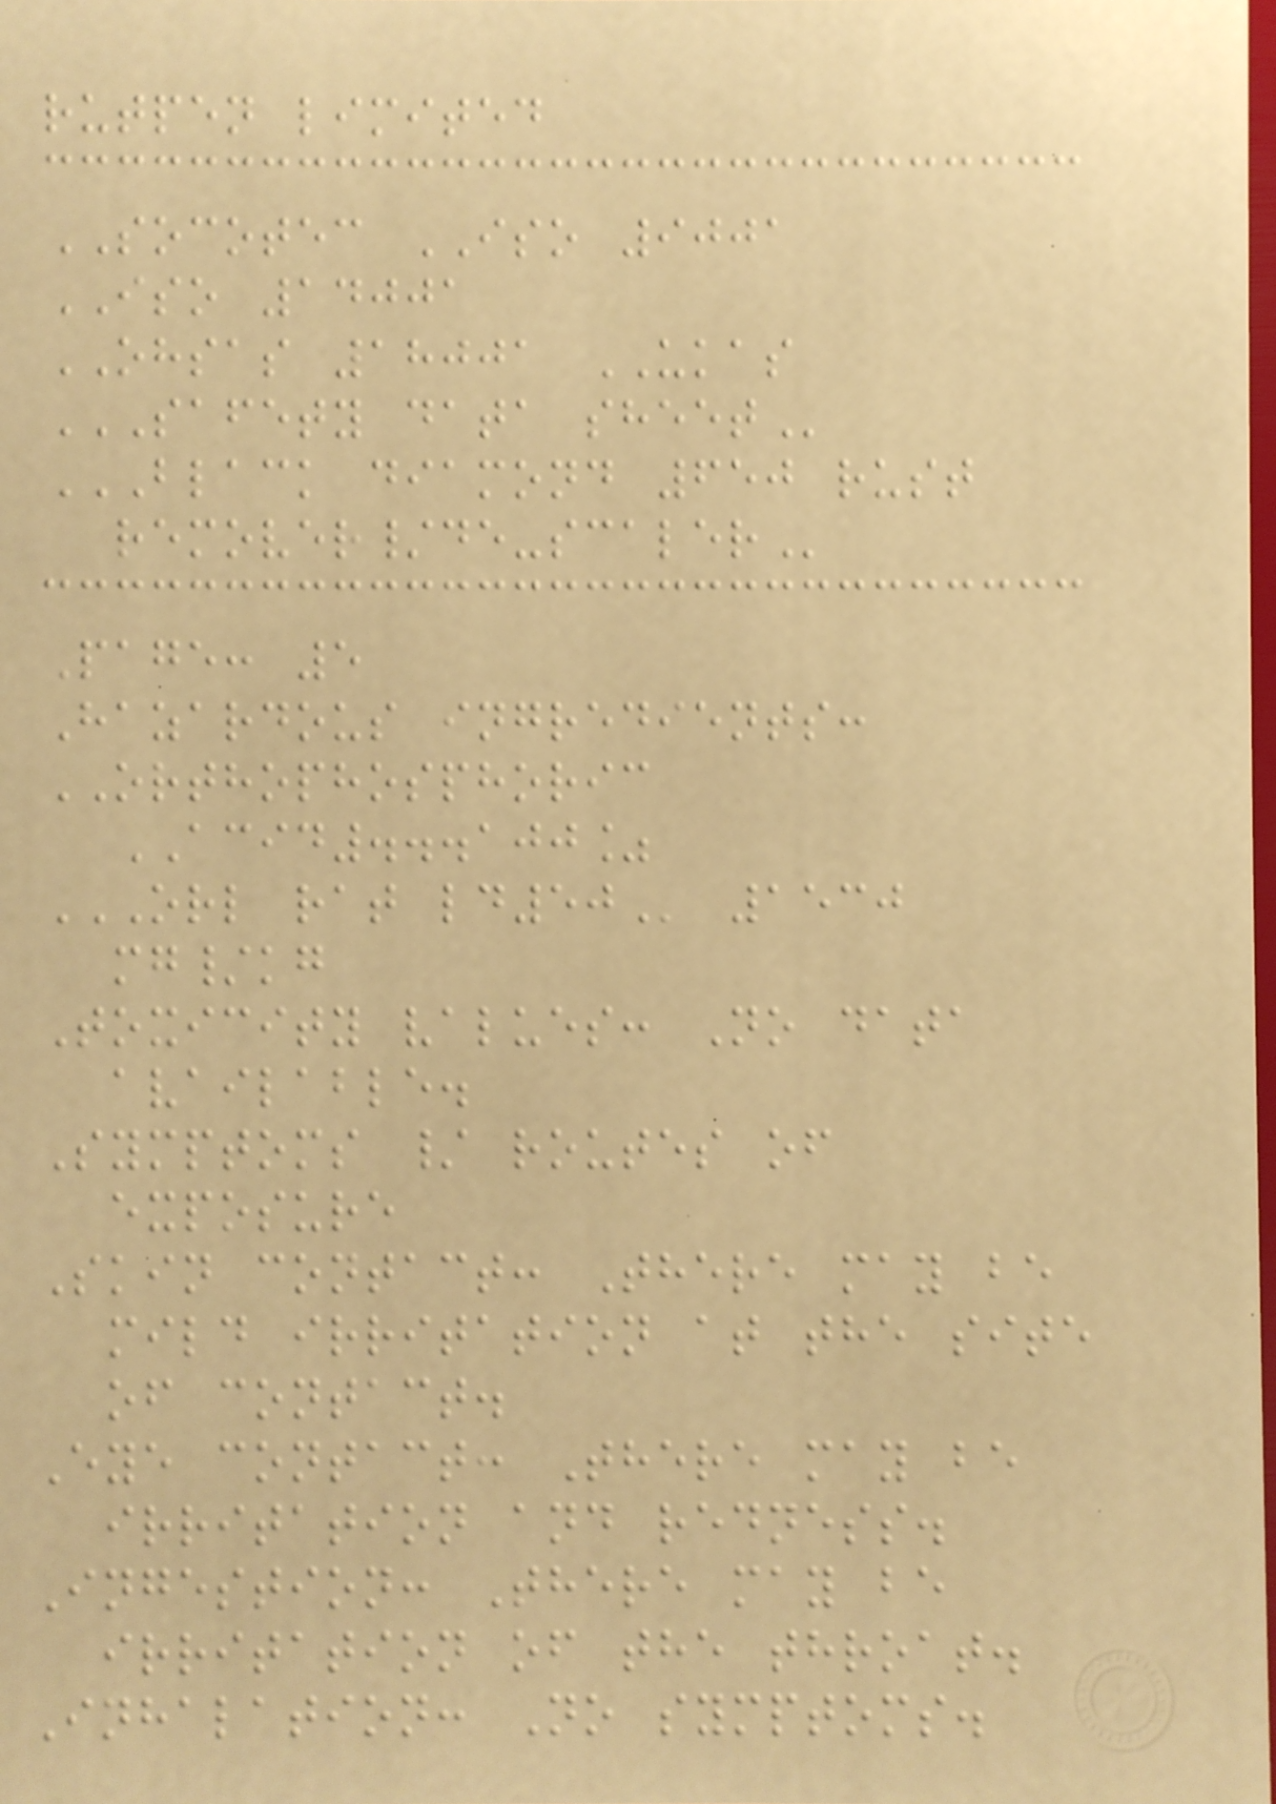rutpen limited
SOCOTEC ISO 9001
ISO 14001
OHSAS 18001 UKAS
SAFETY DATA SHEET
BLACK DIAMOND 650 RUST
REMOVER/DE-SCALER
Page: 5
Hazardous ingredients:
ORTHOPHOSPHORIC
ACID...100%
ORL RAT LD50 1530
mg/kg
Toxicity values: No data
available.
Symptoms / routes of
exposure
Skin contact: There may be
mild irritation at the site
of contact.
Eye contact: There may be
irritation and redness.
Ingestion: There may be
irritation of the throat.
Inhalation: No symptoms.
